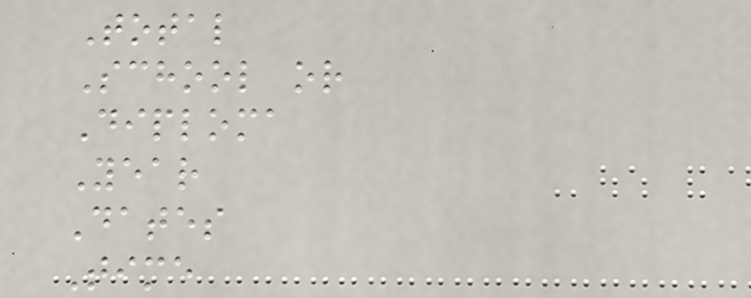Total
School or
Diploma
Year
Dates
Time
